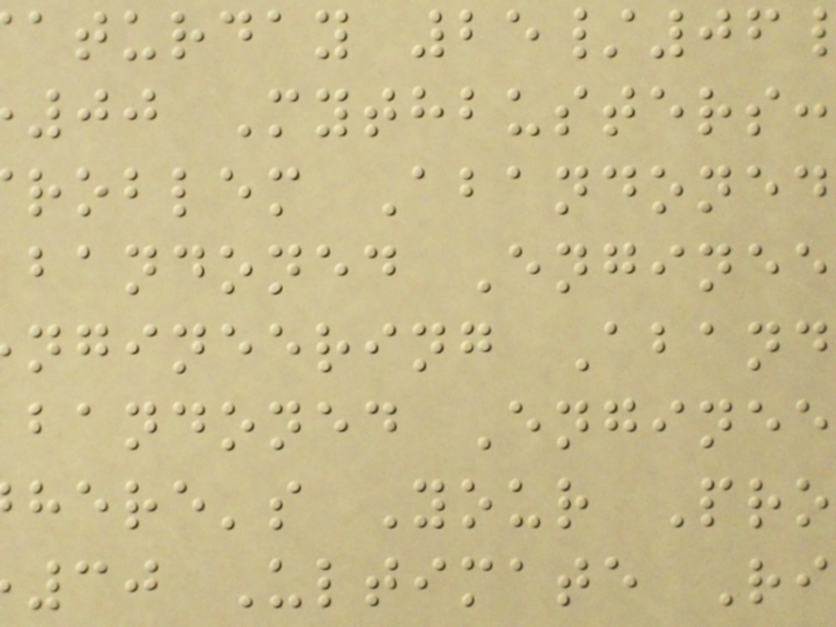aturday 25/06
00 Mythbusters:
roblem Abandoned
bandoned Enginee
ngineering Aband
bandoned Enginee
here's Your Pro
30 Ultimate Ri
